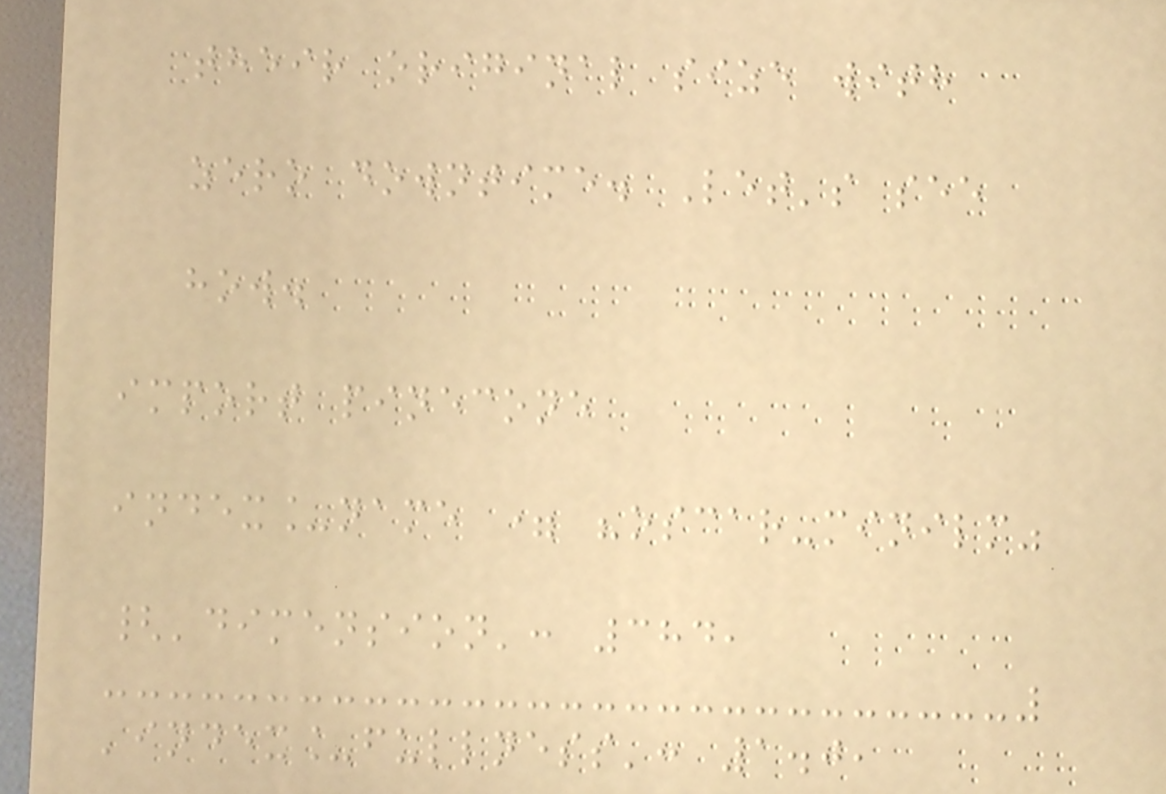their original size with
zero downtime. Let's see
how.
import pinecone
index_name = "oscar-minilm"
{'dimension': 384,
'index_fullness': 1.0,
